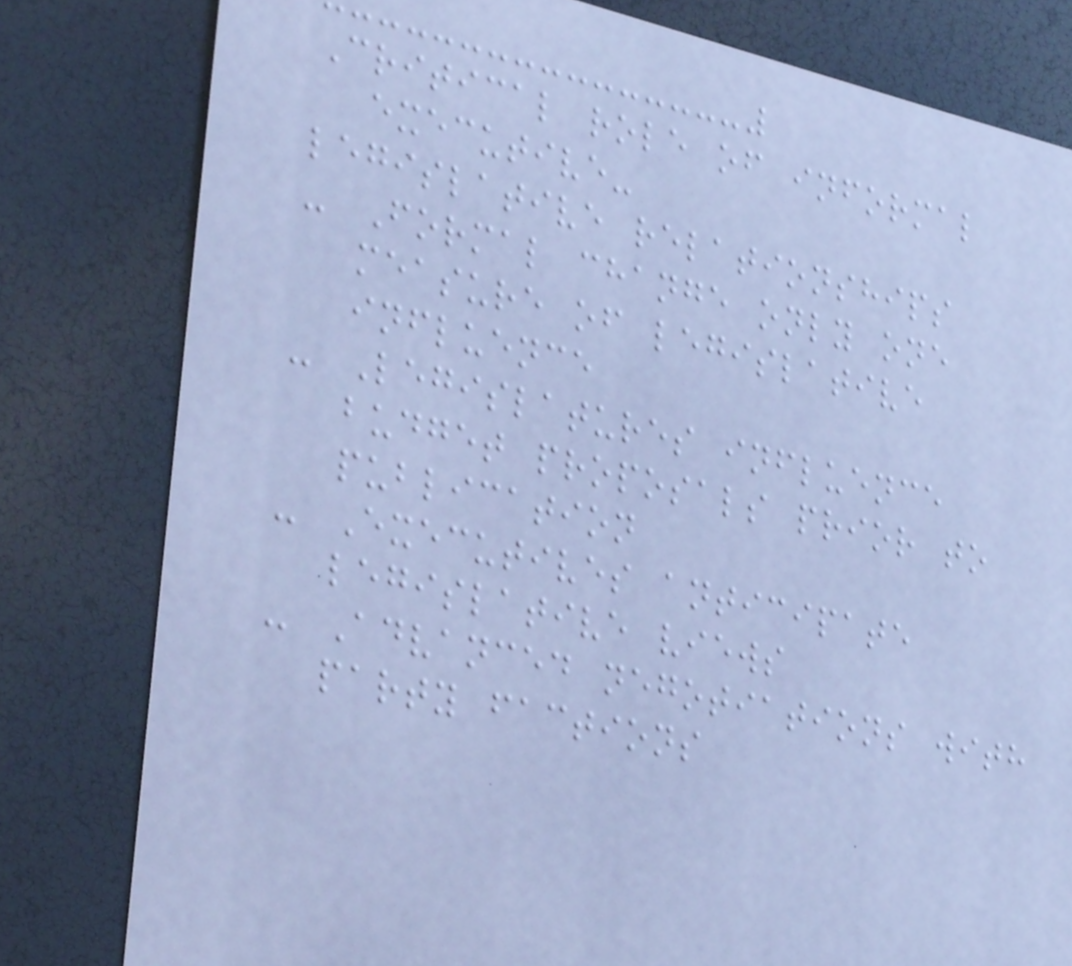Critical role of informal
executive-
legislative relationships
- Formal change only one
measure of legislative
influence
- Legislatures influence
budget proposals prior to
publication
- Executives anticipate
legislative views
- Advanced negotiations with
party factions
